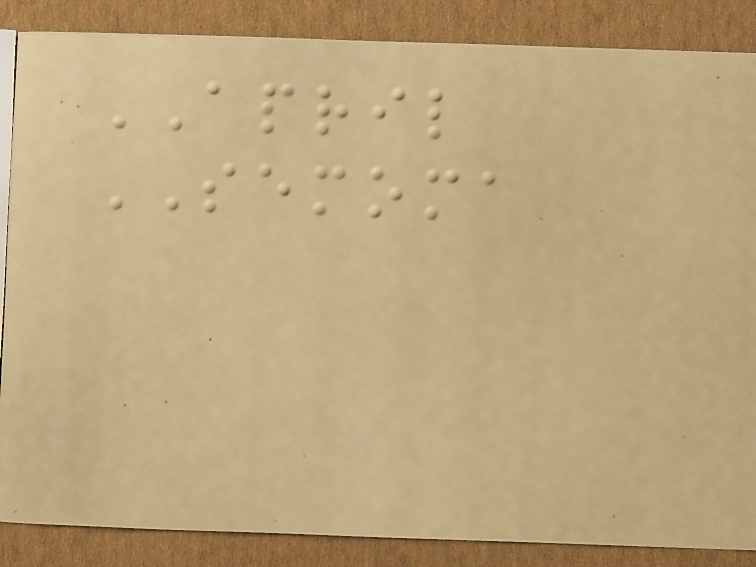APRIL
SEMOMA
